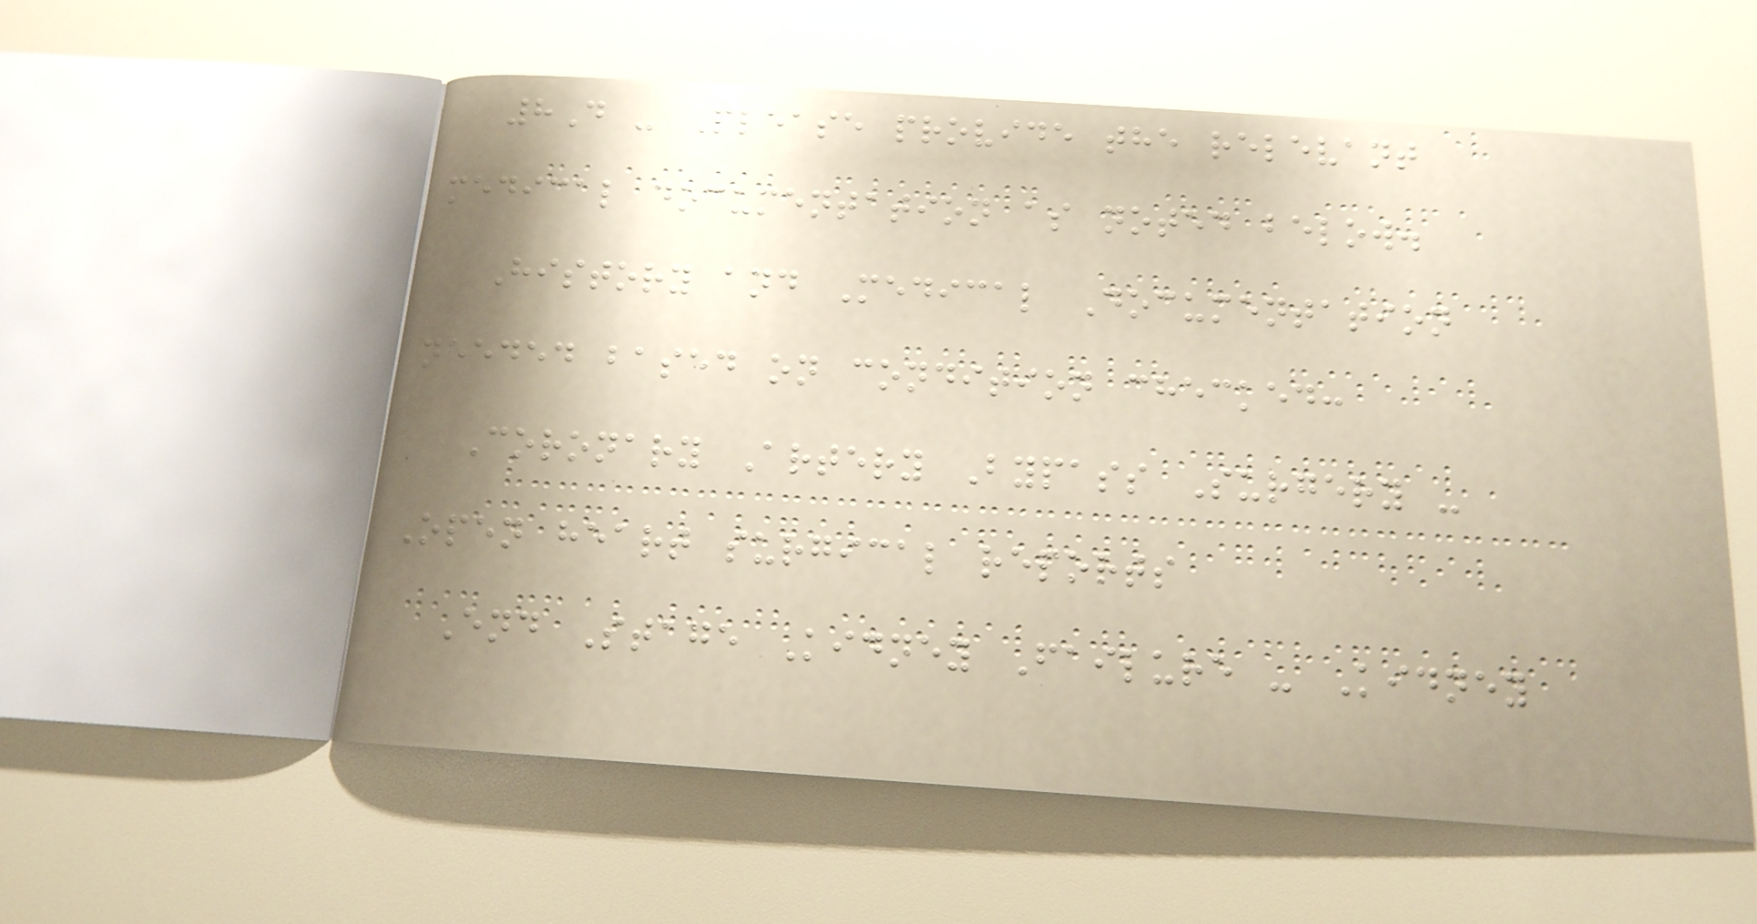8D - Please provide the relevant
medical documentation as noted below.
History and Medical Documentation
needed based on condition checked:
Coronary Artery Bypass Surgery -
Open heart surgical reports
End Stage Kidney Failure - Kidney
